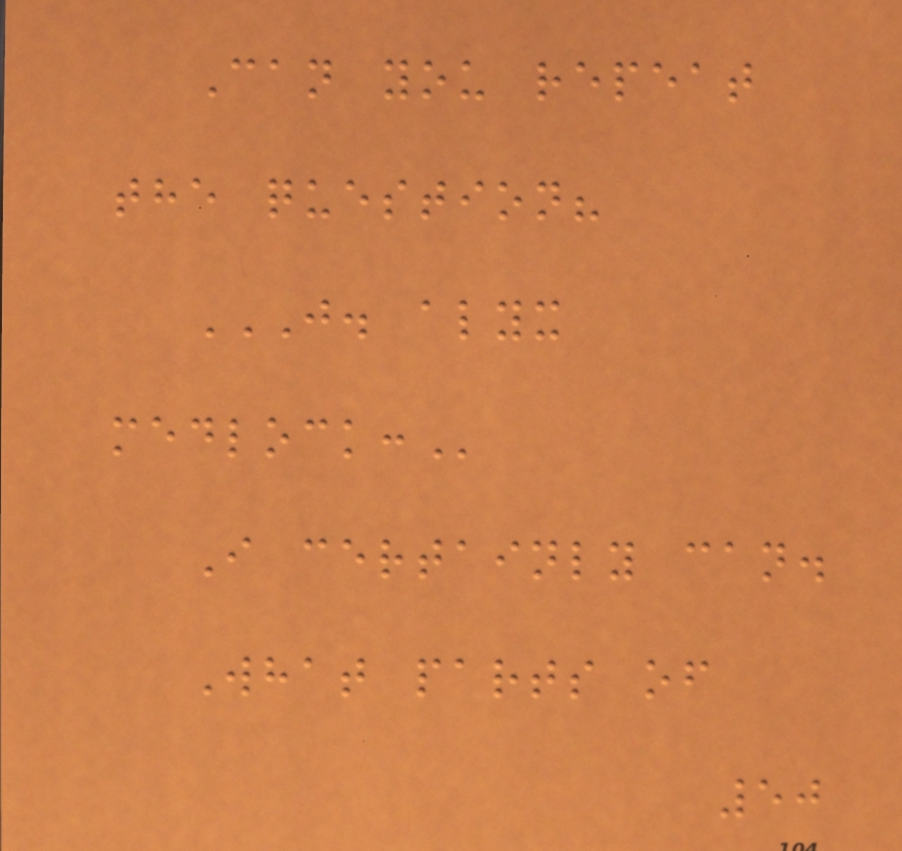Can you repeat
the question?
J. ALYX
MEDLOCK:
I certainly can.
What parts of
50
